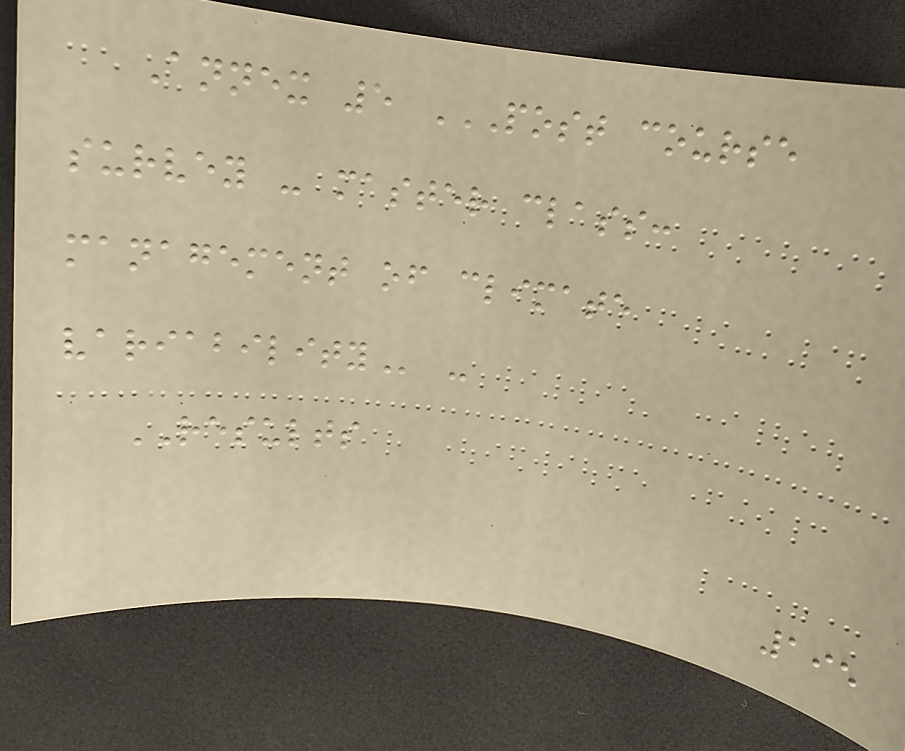Annex 5 POST COURSE
SURVEY - MASTER CLASS:
MANAGEMENT OF CLIMATE
VARIABILITY -
RESULTS
195
